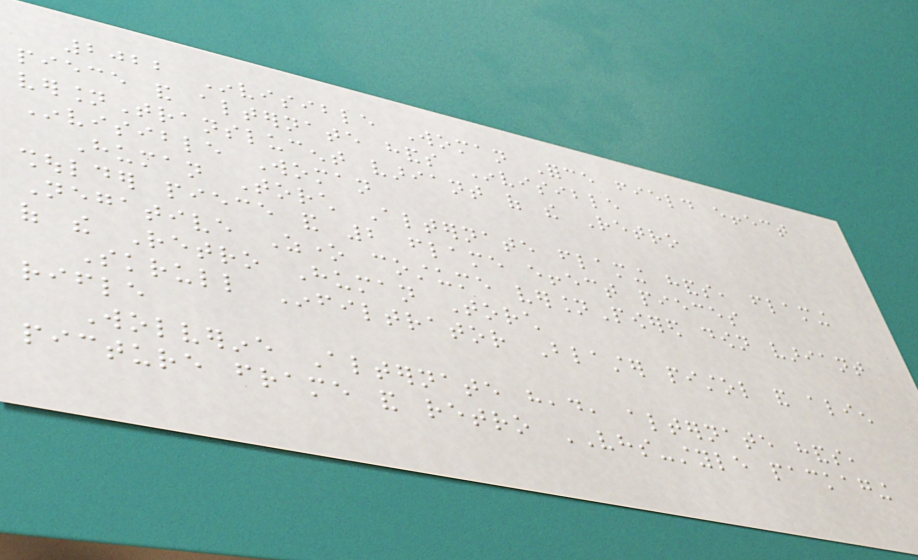2022 Invisible Woman Force field effect
piece and alternate hands Invisible
versionTranslucent variant of the Retro
Invisible Woman
Human Torch Alternate flaming hands, flaming
shoulder piece and 2 flame effect pieces
Negative Zone costume versionPowered down variant
of the Retro Human Torch
Skrull Infiltrator Blaster pistol and alien
rifle
Wolverine Alternate head, alternate hands,
picture frame and retro VHS-style packaging
